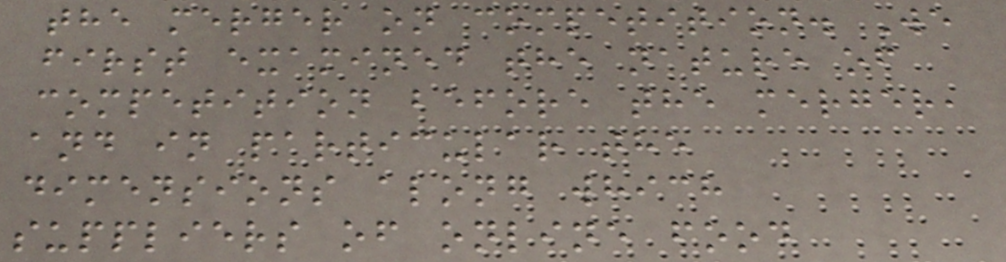the merger on competition. We
first examined the nature of
competition before the merger,
and in particular the
dimensions along which
suppliers of online food
